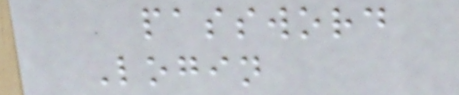password
Login
